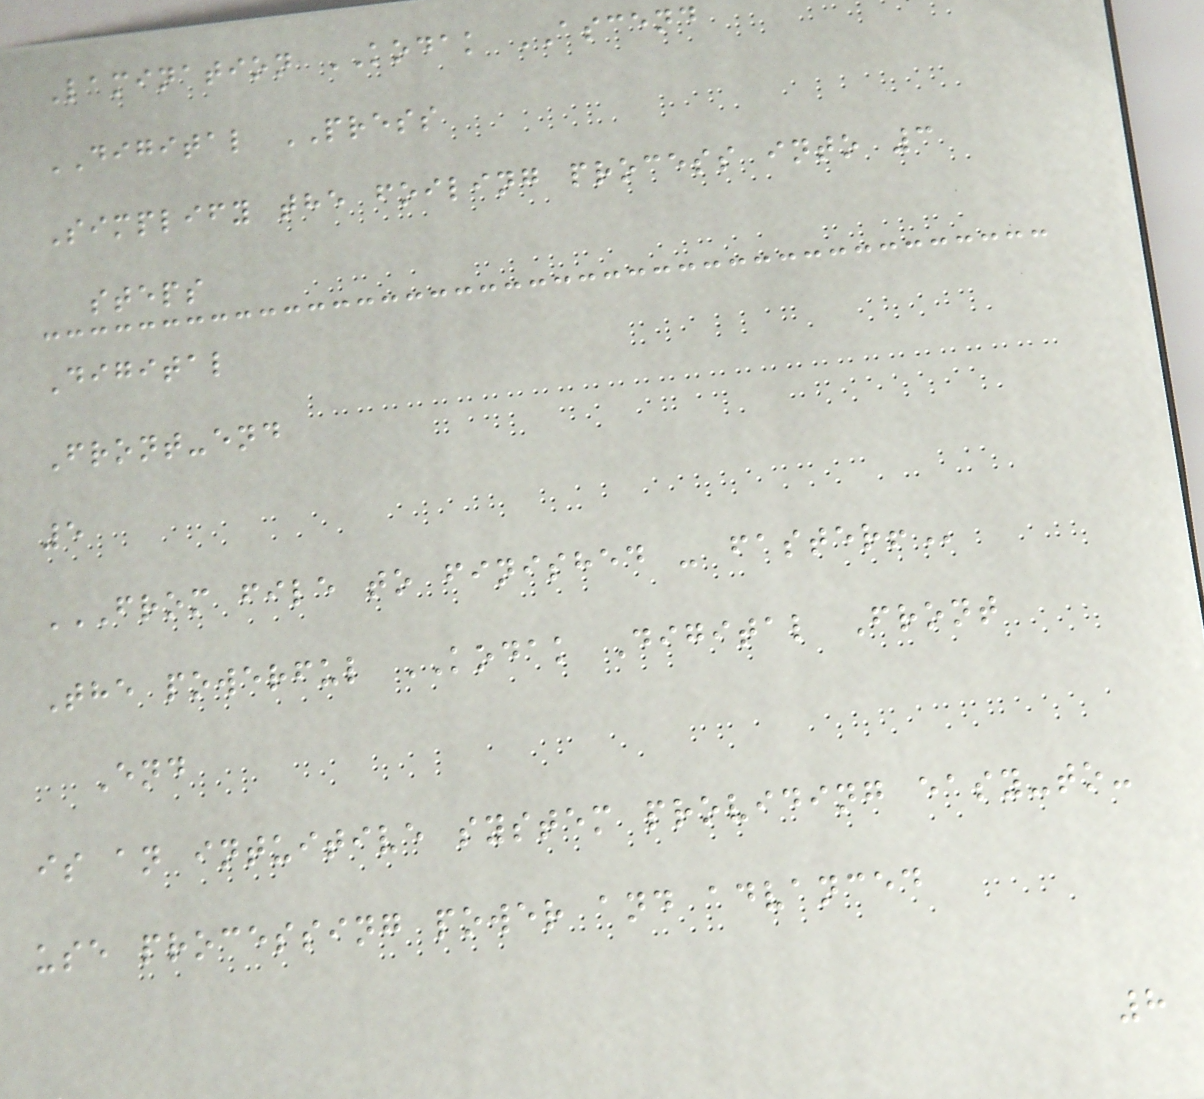Lamination KODAK ASCEND
DIGITAL PRESS
Simplify the foiling process into 3
steps
Digital
Front-end
5
FROM FILE TO FINISHED - FASTER!
The powerful KODAK Digital Front
End
is an intuitive system providing easy-to-
use processing power and advanced
8
